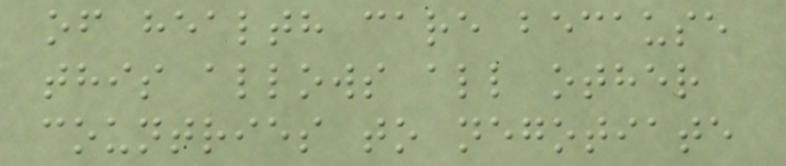of health care because
this allows all other
countries to negotiate
